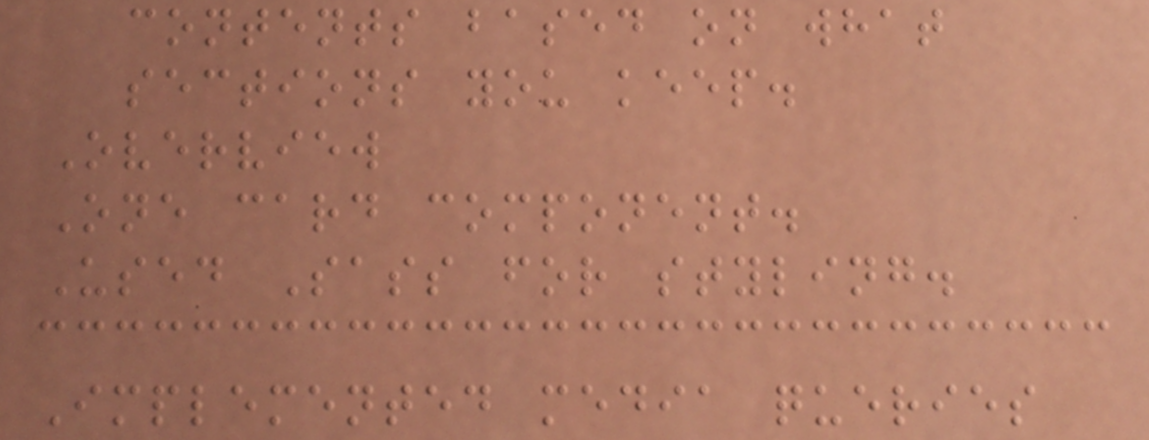contents based on what
sections you keep.
Overview
One card component.
Used Sass for styling.
Implemented media queries
